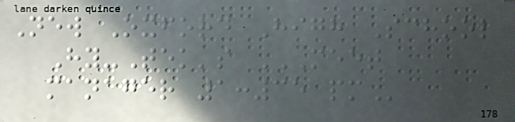New Oxford High School
Hy-Tek's MEET
MANAGER 1:35 PM
